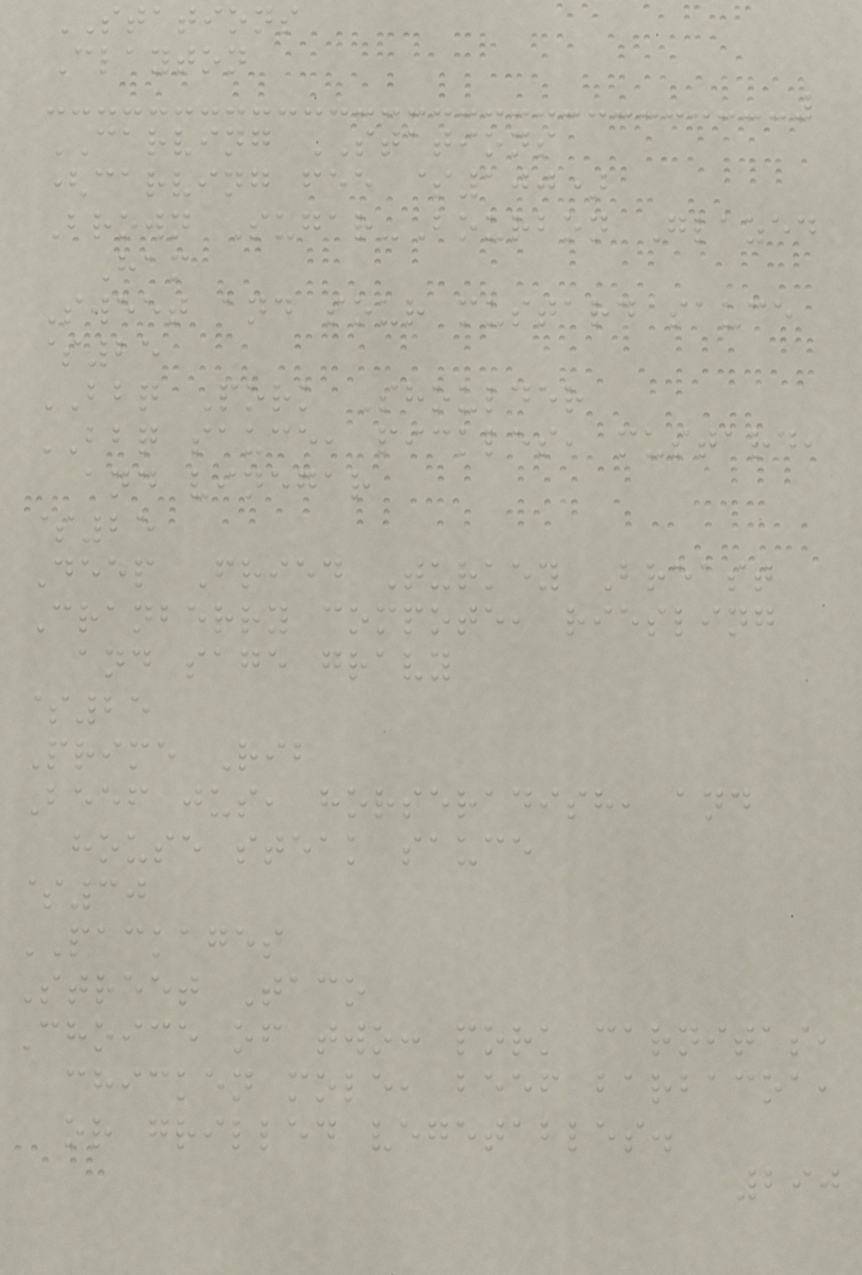STATIONS
Clayton
CARVING STATIONS
(carving fee $100)
Brown Sugar-Bourbon Glazed
Ham
Sweet and sour mustard sauce
$25
BBQ Pork Shoulder
BBQ sauce, pickles, mustard,
and vinegar
$25
Deep Fried Turkey Breast
Cranberry compote, riesling
and sage gravy
$25
Prime Rib
Beef jus, horseradish, and
house steak sauce
$30
PACKAGES
Street Taco
Choice of two: pork carnitas,
chicken mole, beef barbacoa,
or grilled vegetables.
290
